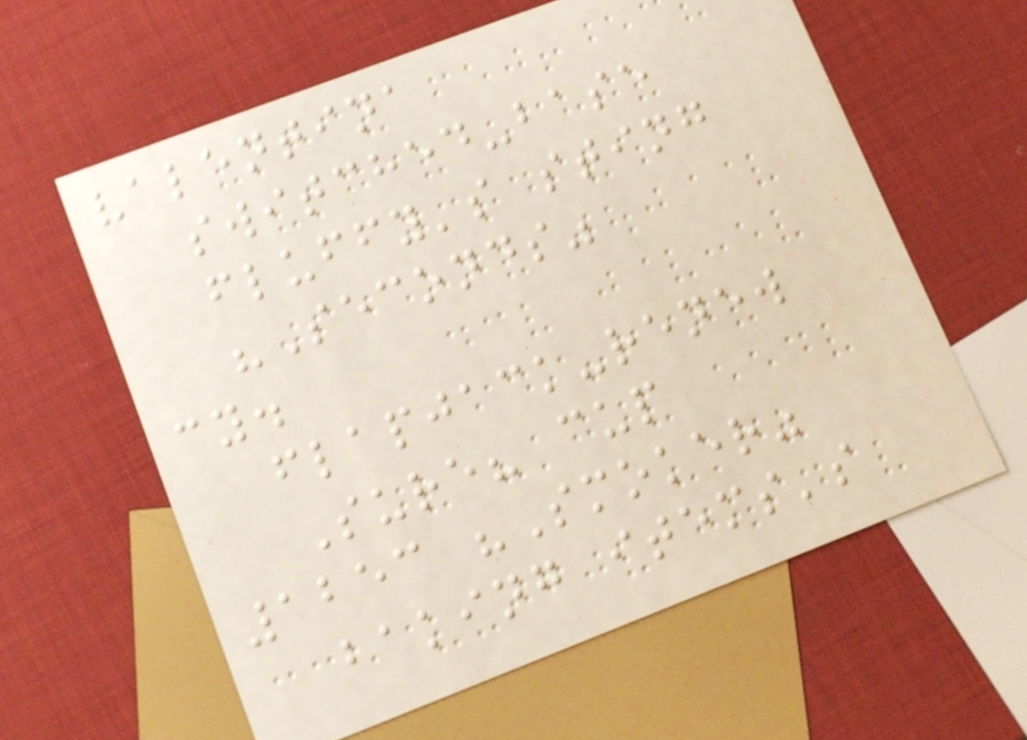valentina
switched-base
fluffy's sting
"Seconds"
cy.
flapjack-renew
Sure? cup
1253 "Smoker"
baking items's
